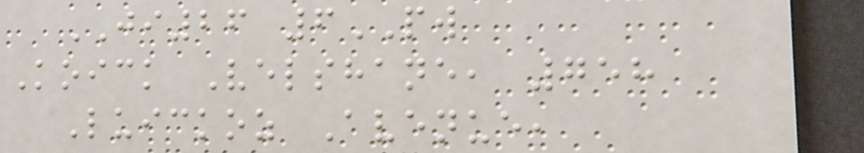JI26 6PW
Koick Velshane, 758
Luickoz Avenue,
